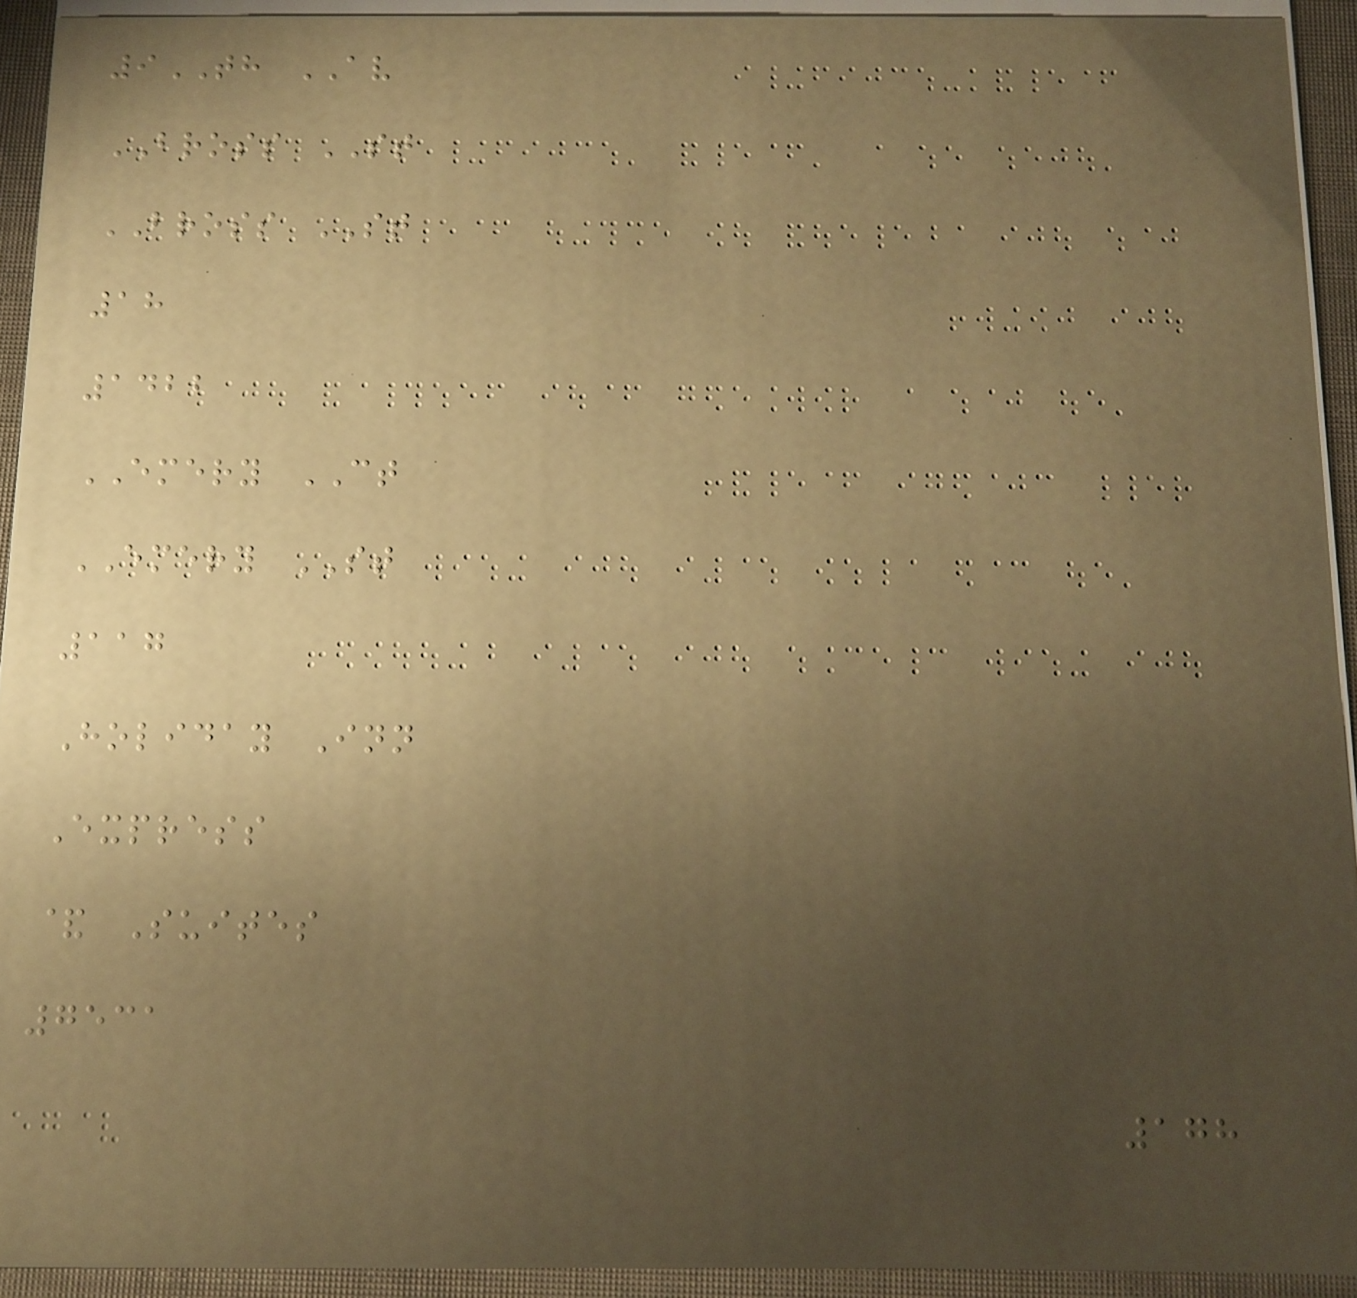9TH AV
BROSS ST
BROSS ST
18
1422
EMERY CT
EMERY ST
117
Holiday Inn
Express
& Suites
7531
178
